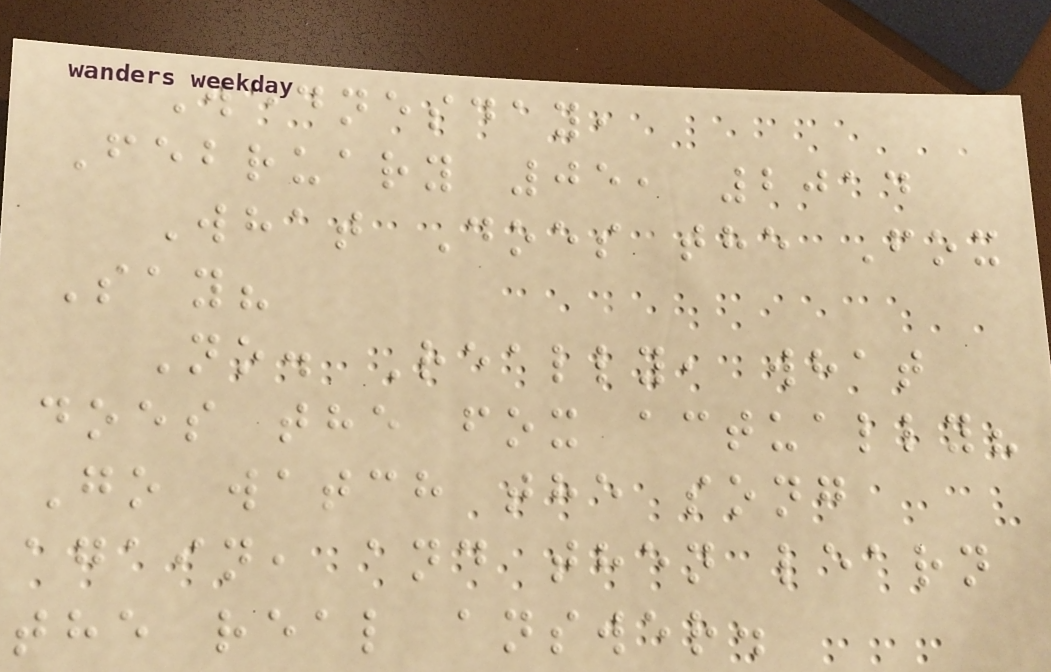Wednesday,
February 05, 2014
What Does the Fox
Say?
No. Really, what
does the fox actually?
Go watch the song
again, and then learn
the real answer.
